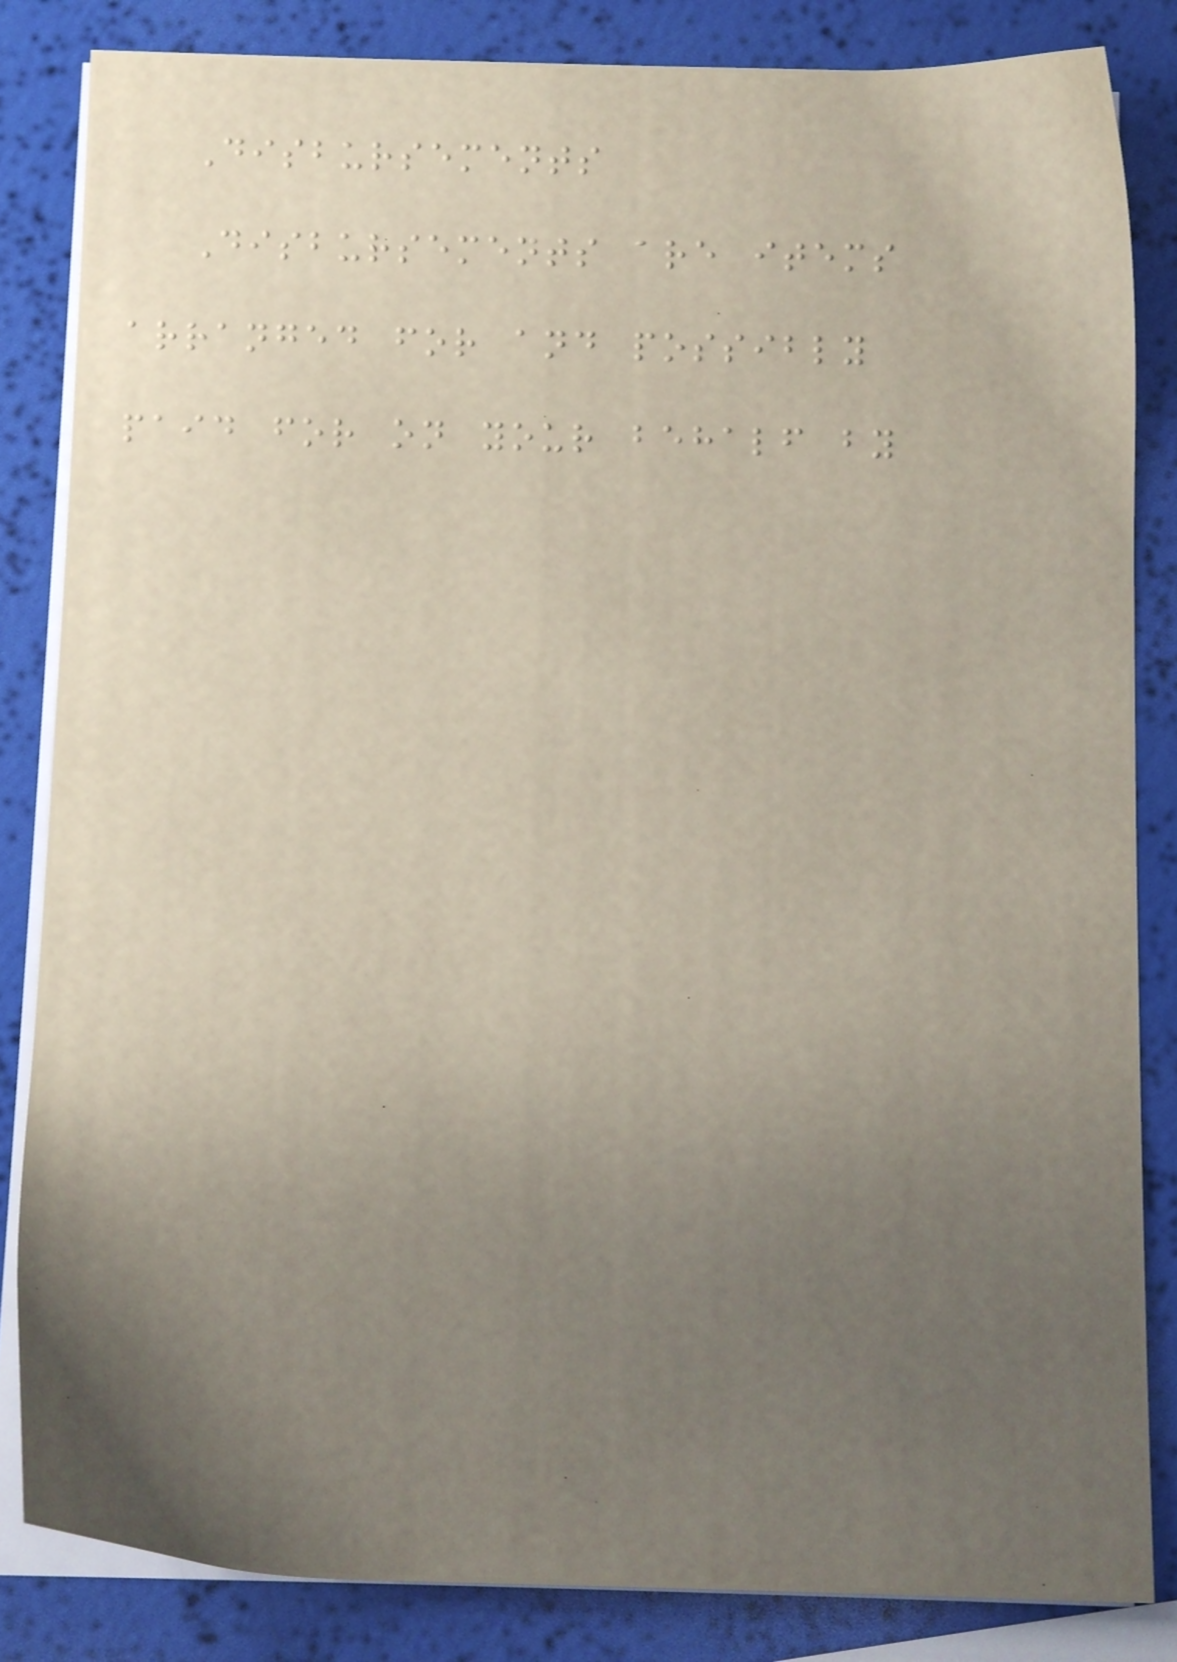Disbursements
Disbursements are items
arranged for and possibly
paid for on your behalf by
